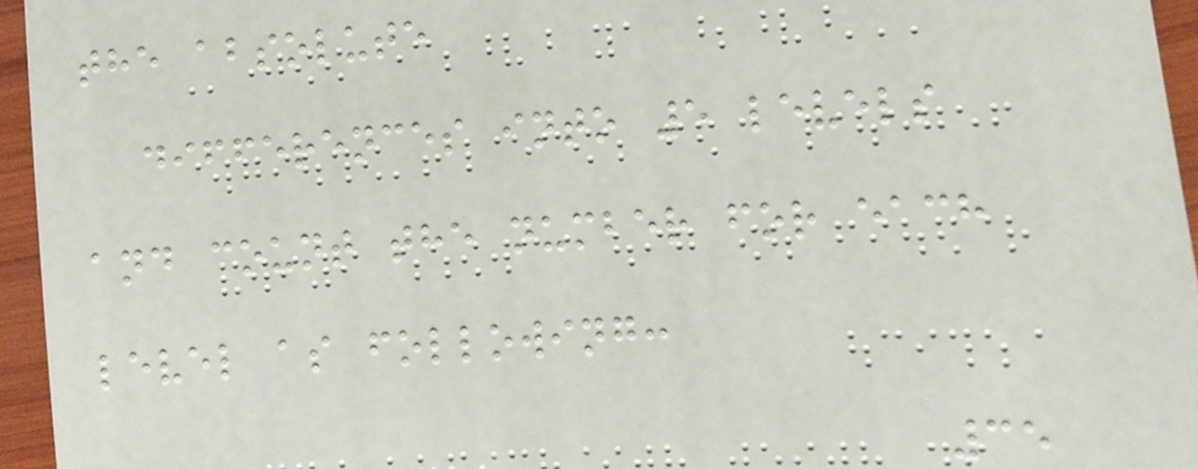the absolute
differences into 5 levels
and count the number for each
level as following:
35
